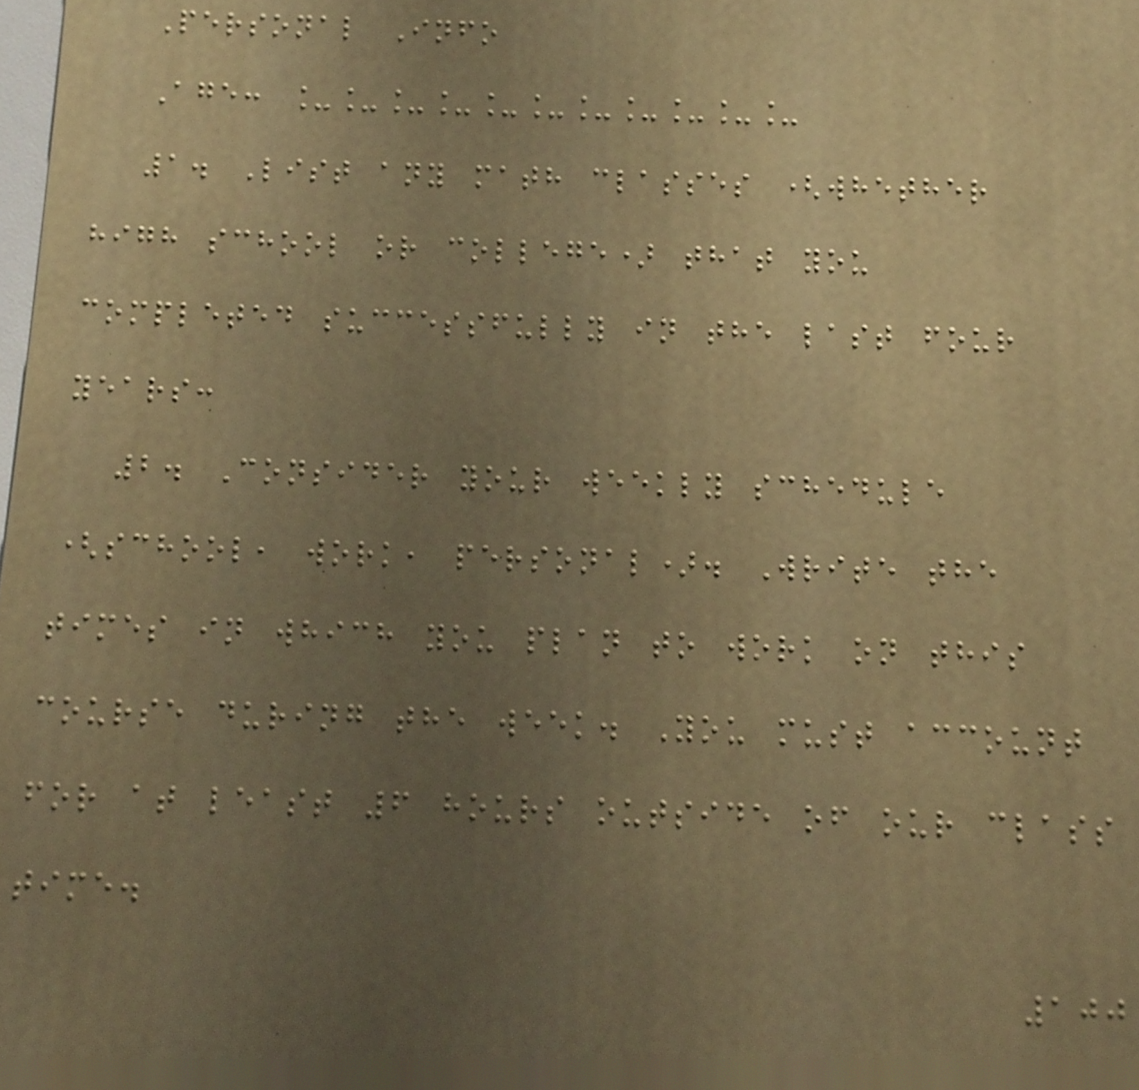Personal Info
Age: ___________
1. List any math classes (whether
high school or college) that you
completed successfully in the last four
years:
2. Consider your weekly schedule
(school, work, personal). Write the
times in which you plan to work on this
course during the week. You must account
for at least 6 hours outside of our class
time.
100
